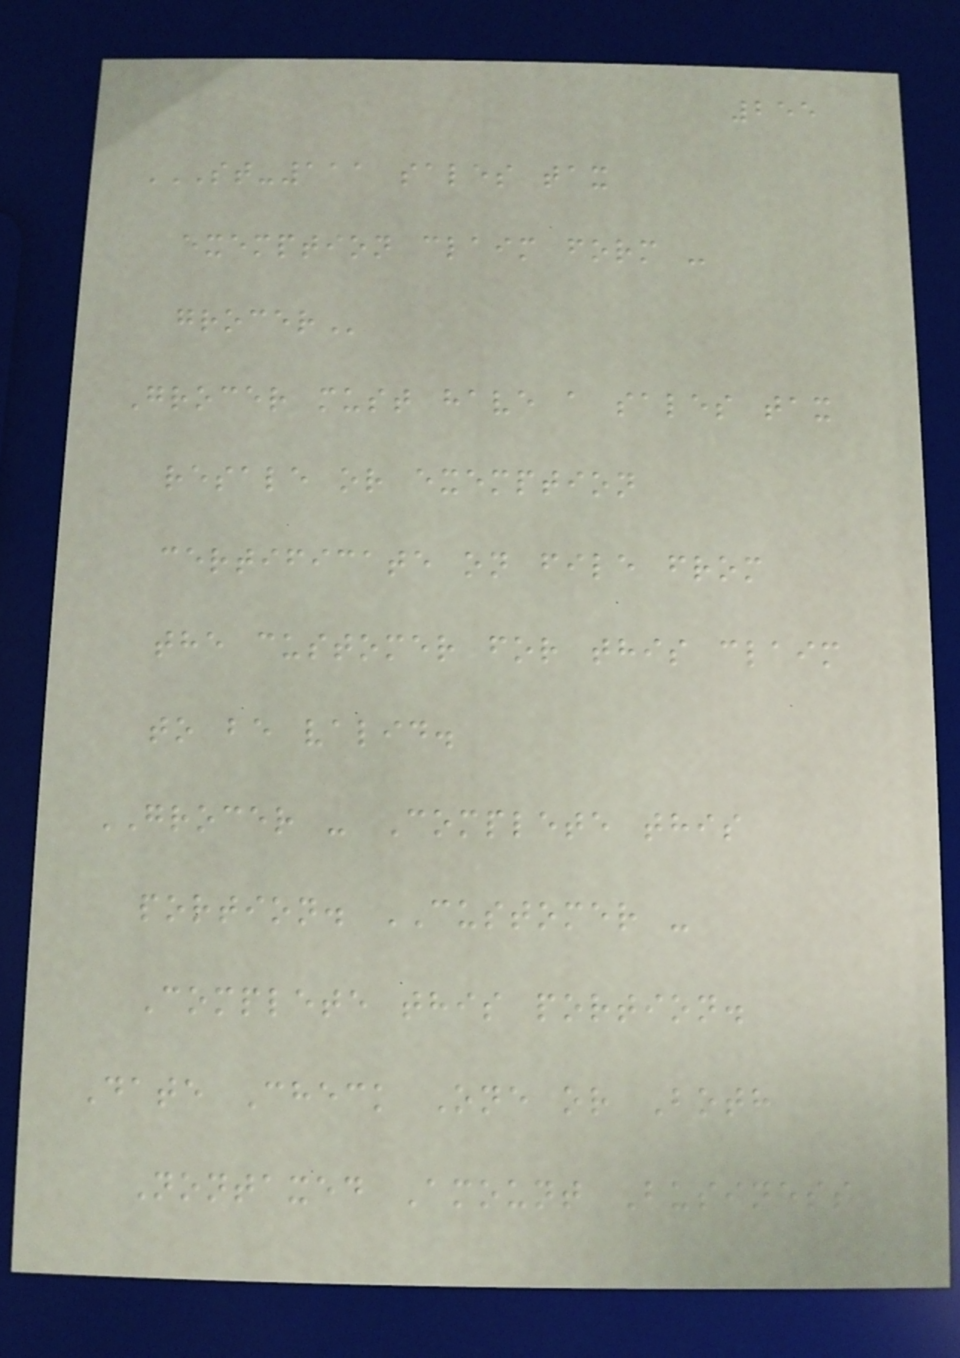255
ST-111 SALES TAX
EXEMPTION CLAIM FORM -
GROCER
Grocer must have a sales tax
resale or exemption
certificate on file from
the customer for this claim
to be valid.
GROCER - Complete this
portion. CUSTOMER -
Complete this portion.
Date Check One or Both
Nontaxed Amount Business
